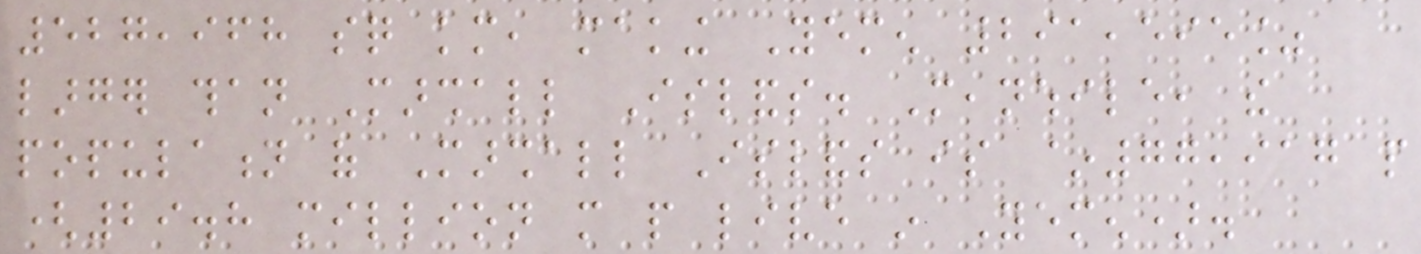527,968 sq km, making Yemen 291,595%
larger than Marshall Islands. Meanwhile, the
population of Marshall Islands is ~77,917 people
(29.8 million more people live in Yemen).
